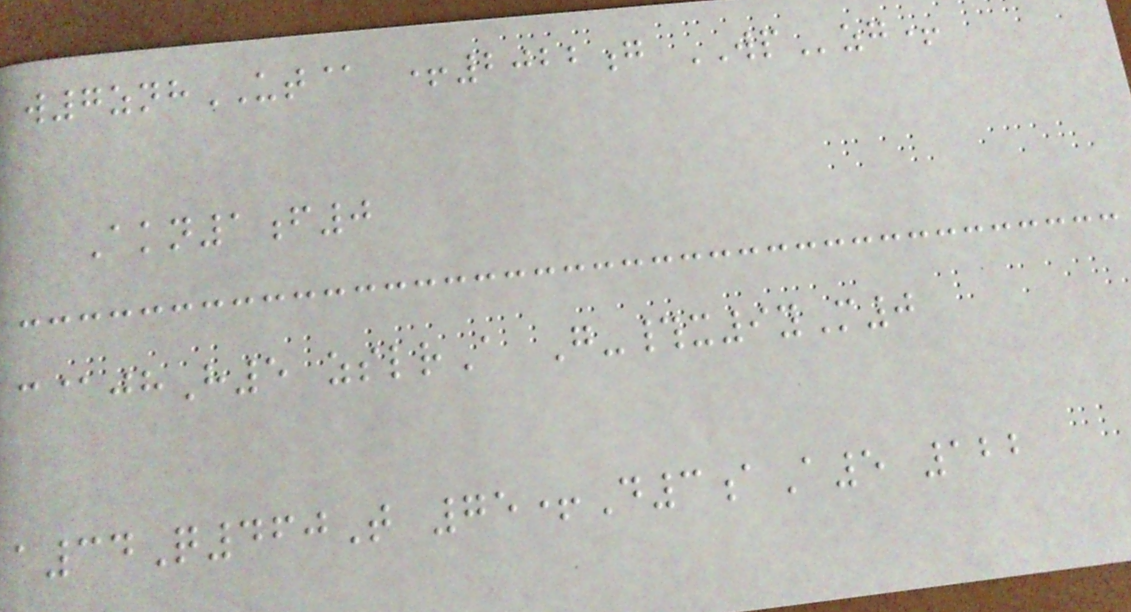w7znhUT@ +2022g WPzg+
Akn1f0
c@jhH5 zslrA G-#x9yM0
a34Q460T 75+D3aA5 122
